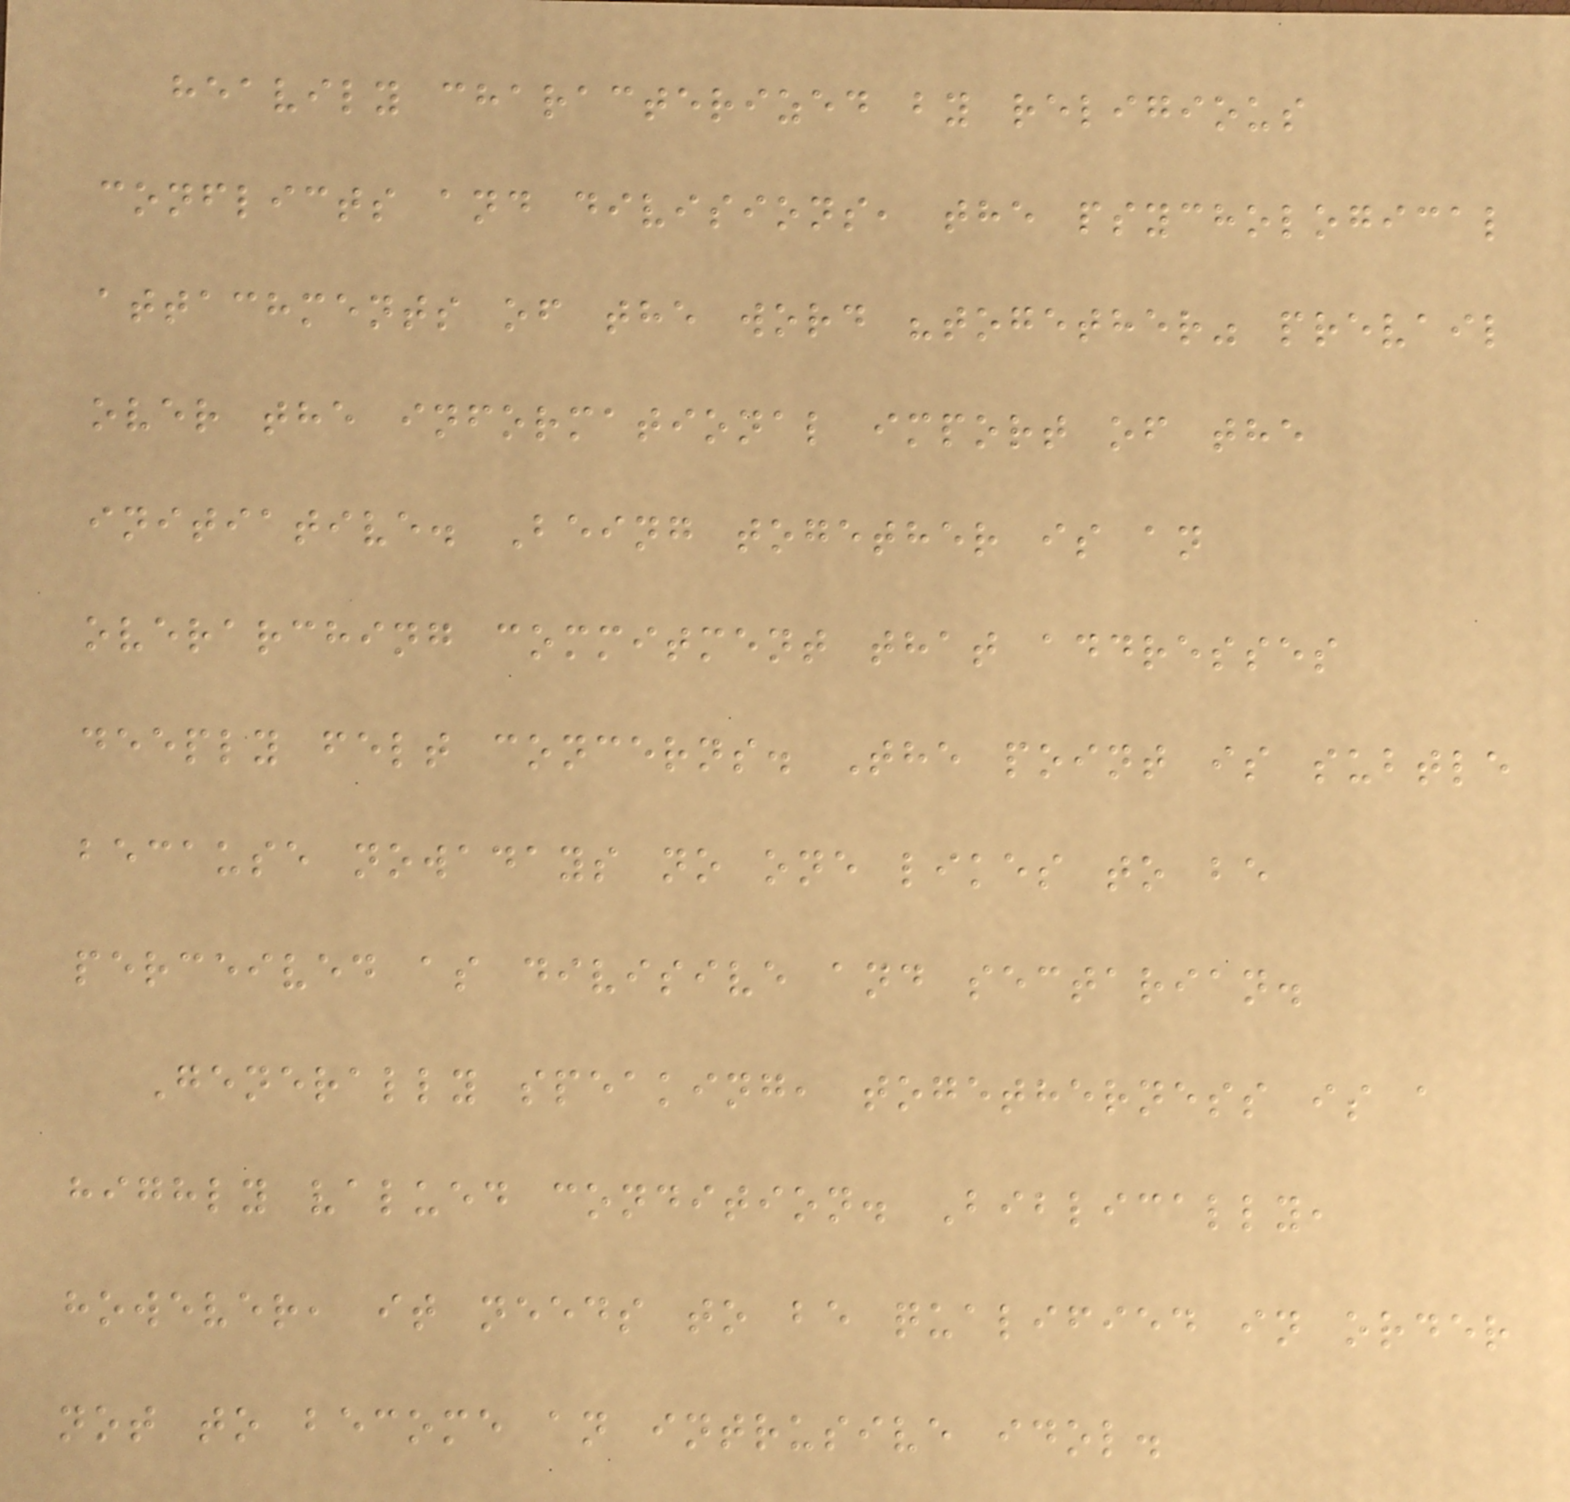heavily characterized by religious
conflicts and divisions, the psychological
attachments of the word "together" prevail
over the informational import of the
initiative. Being together is an
overarching commitment that addresses
deeply felt concerns. The point is subtle
because nowadays no one likes to be
perceived as divisive and sectarian.
Generally speaking, togetherness is a
highly valued condition. Biblically,
however, it needs to be qualified in order
not to become an intrusive idol.
